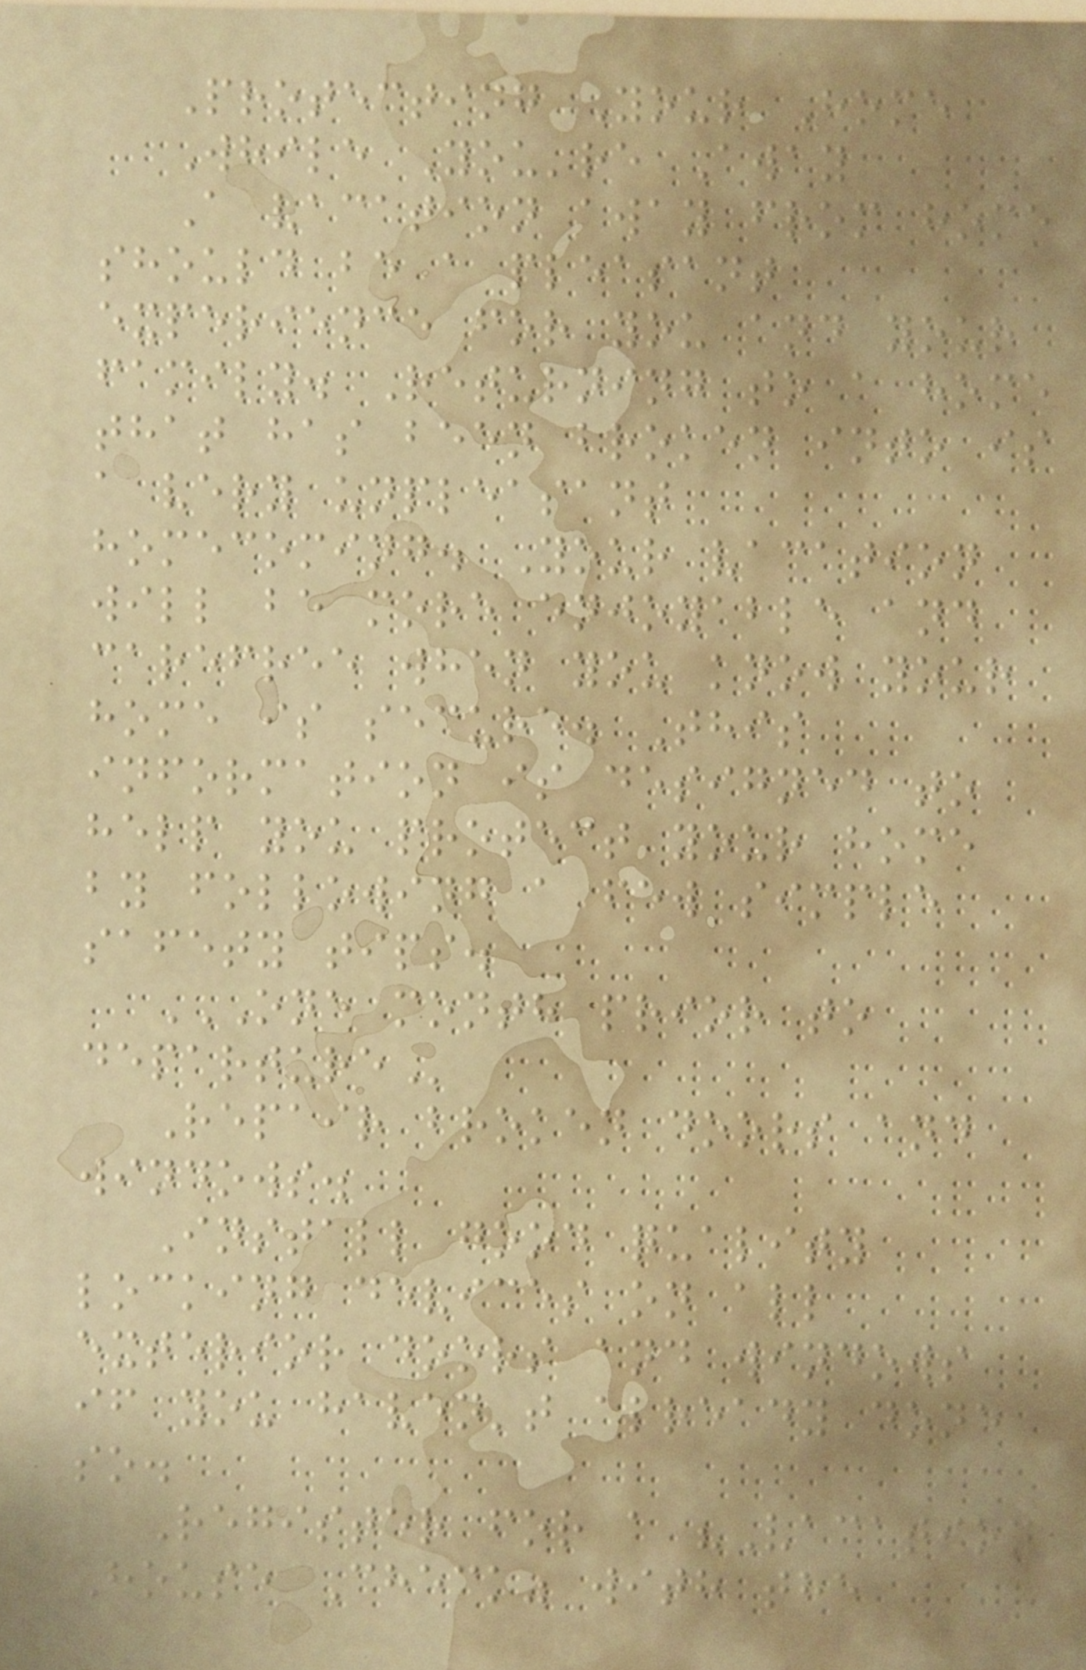Protecting Your Home
While You're Away
A vacation away from home
should be a pleasant
experience for you and your
family. Returning to a home
that has been broken into is
a very unpleasant
homecoming. Your vacation
will be more enjoyable and
carefree when you know your
home is secure. This
information is designed to
help you protect your home
by following a few simple
safety tips.
ONE MONTH PRIOR TO
DEPARTURE
Repair broken doors and
windows.
Install good quality
locking devices on all
exterior doors and windows
if you haven't already done
so.
Register for a "Vacation
House Check" with the
